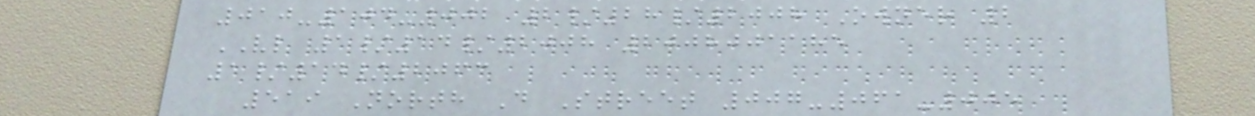010-104-002 2/28/2008 Owner 2
VL 1/14/2008 2008001185
1/14/2063
519 North D Street 007-061-005
